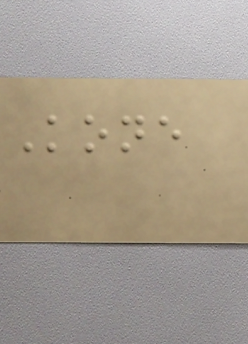Kone
